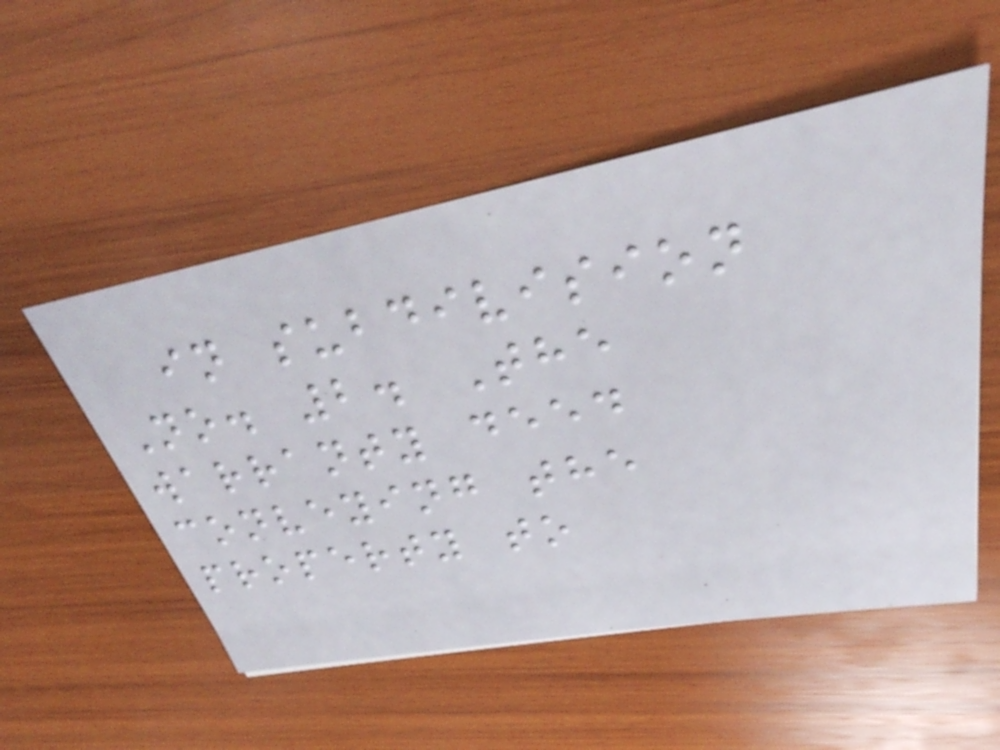in subdivision
No. 2. The
warranty deed
conveying the
property to
